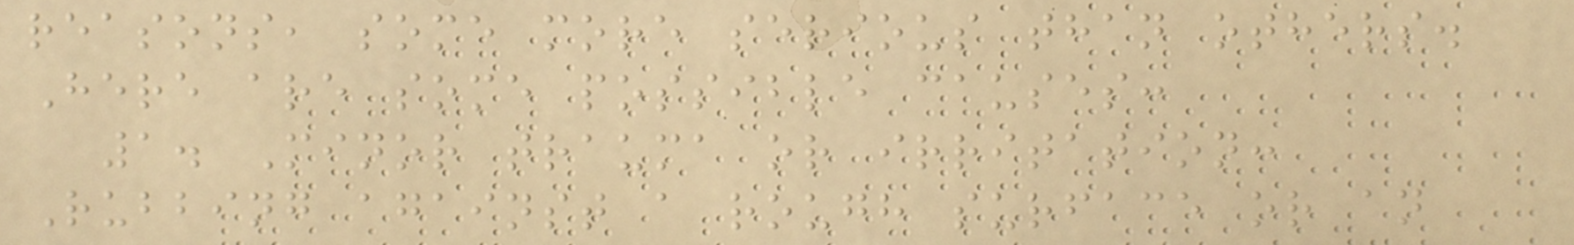reasons, some more serious than others.
Here are some possible causes:
1. Minor trauma or irritation:
Rubbing against a rough surface or an
